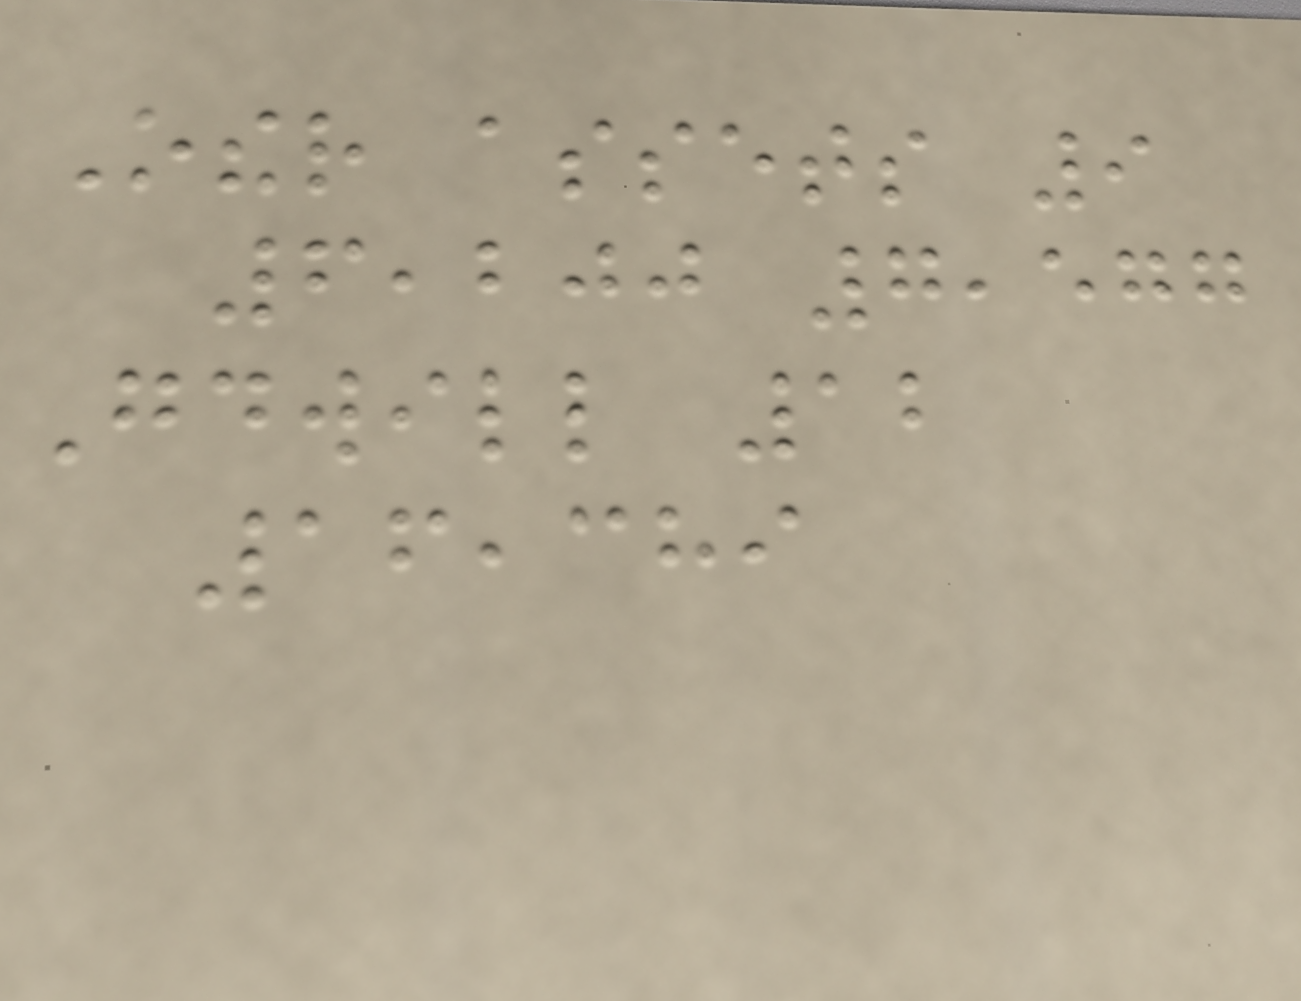Other assets 9
6,200 7,577
Goodwill 12
16,389
